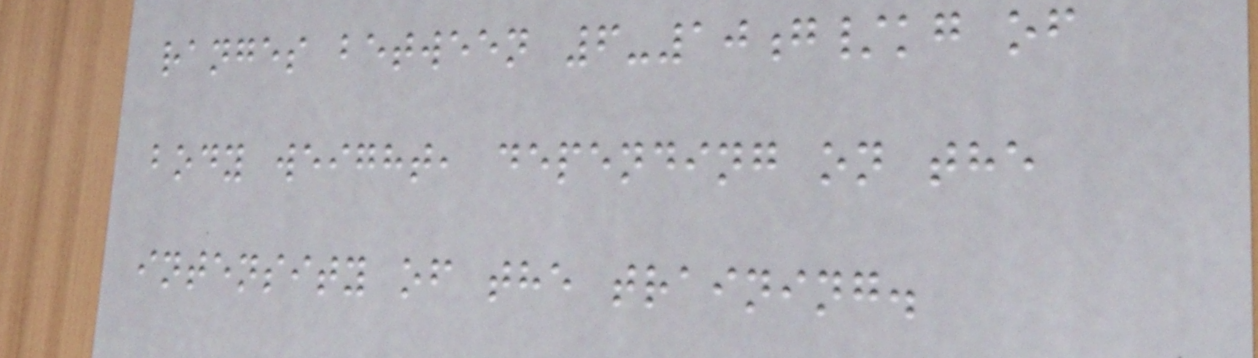ranges between 6-10g/kg of
body weight, depending on the
intensity of the training.
